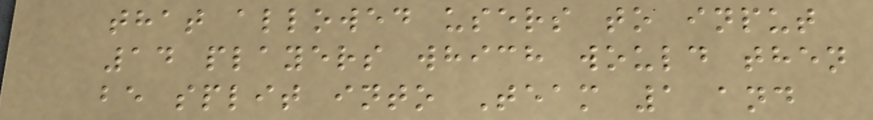that allowed users to input
14 players which would then
be split into Team 1 and
